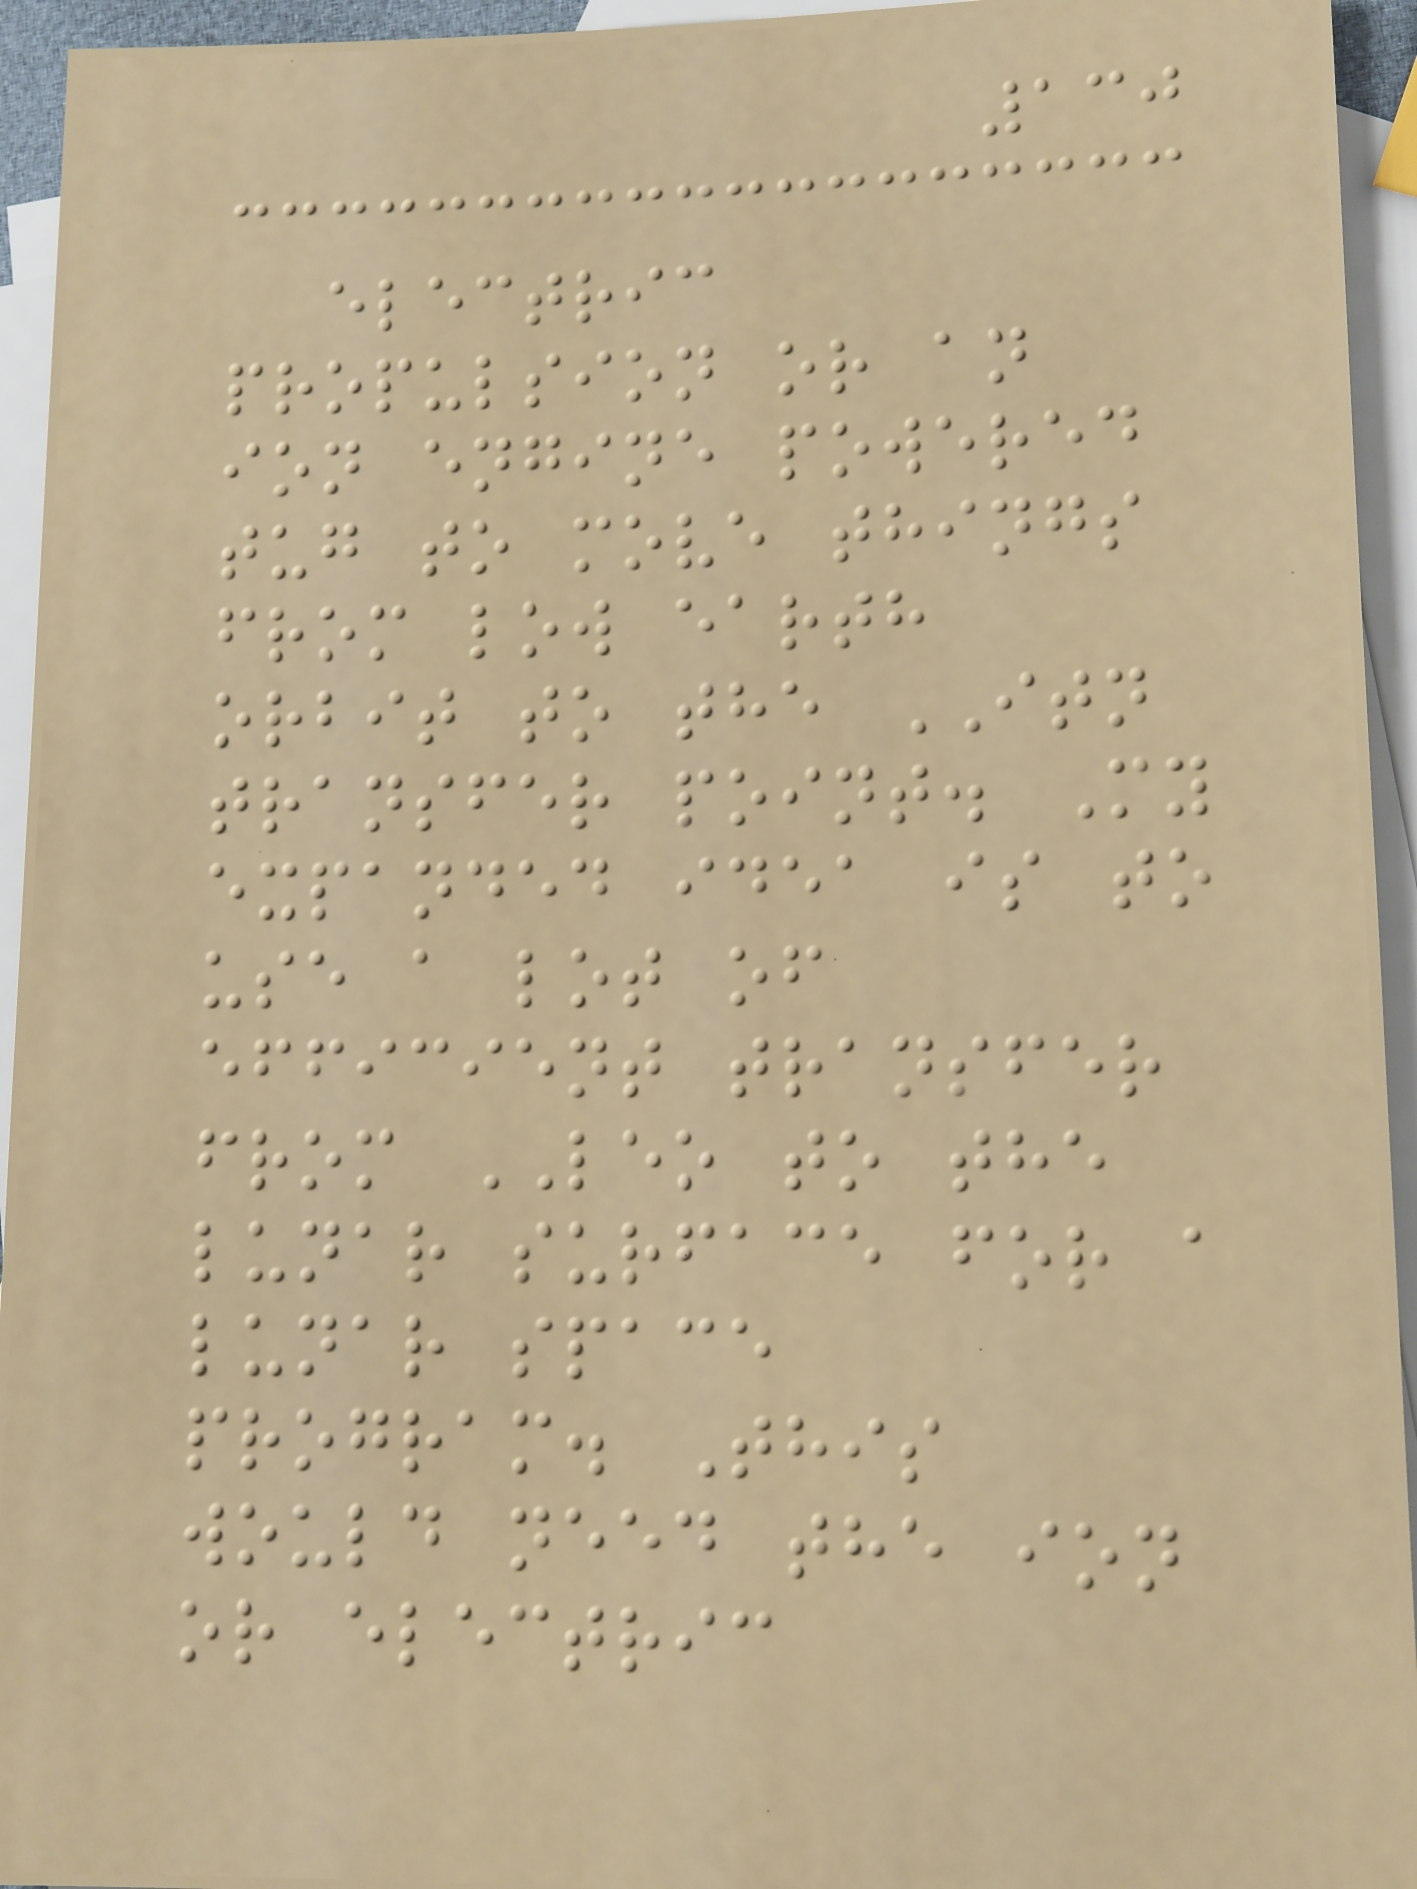130
electric
propulsion or an
ion engine powered
tug to move things
from low earth
orbit to the ITN
transfer point. My
expanded idea is to
use a lot of
efficient transfer
from LEO to the
lunar surface for a
lunar space
program. This
would need the ion
or electric
